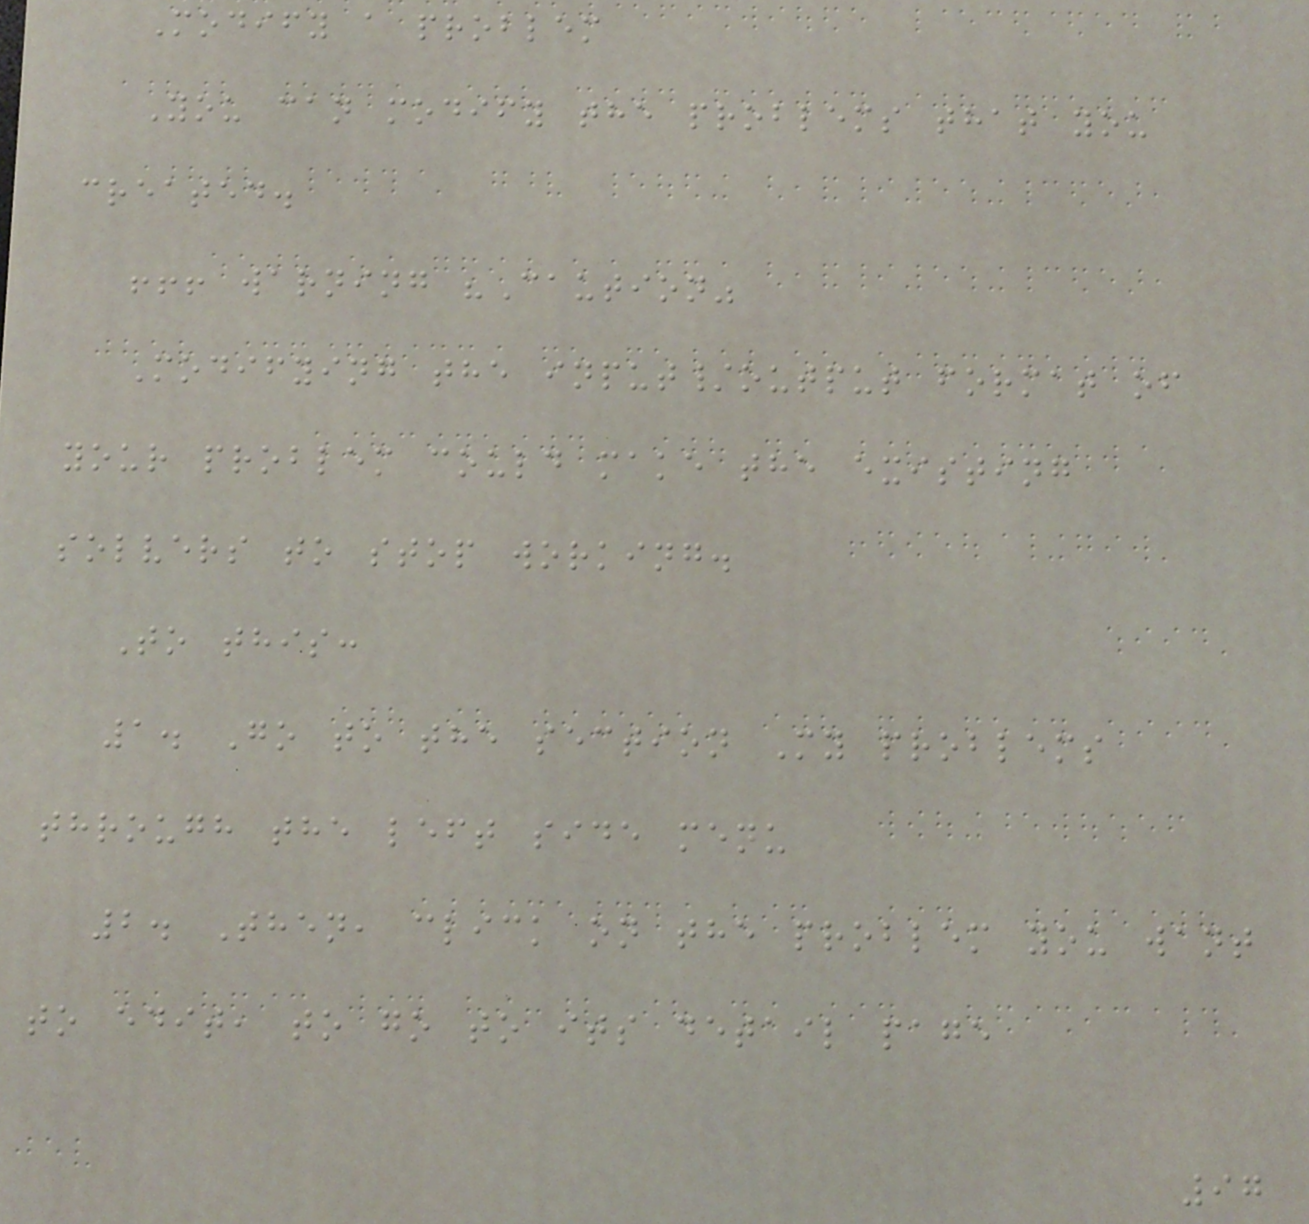Modify a problem
You can modify the problems that you
created.
!!! warning "Caution"
Modifying the input/output format of
your problem could make the existing
solvers to stop working.
To this:
1. Go to the section My problems
through the left side menu
2. Then, click on the problem you want
to edit, to go to its detail page
97
